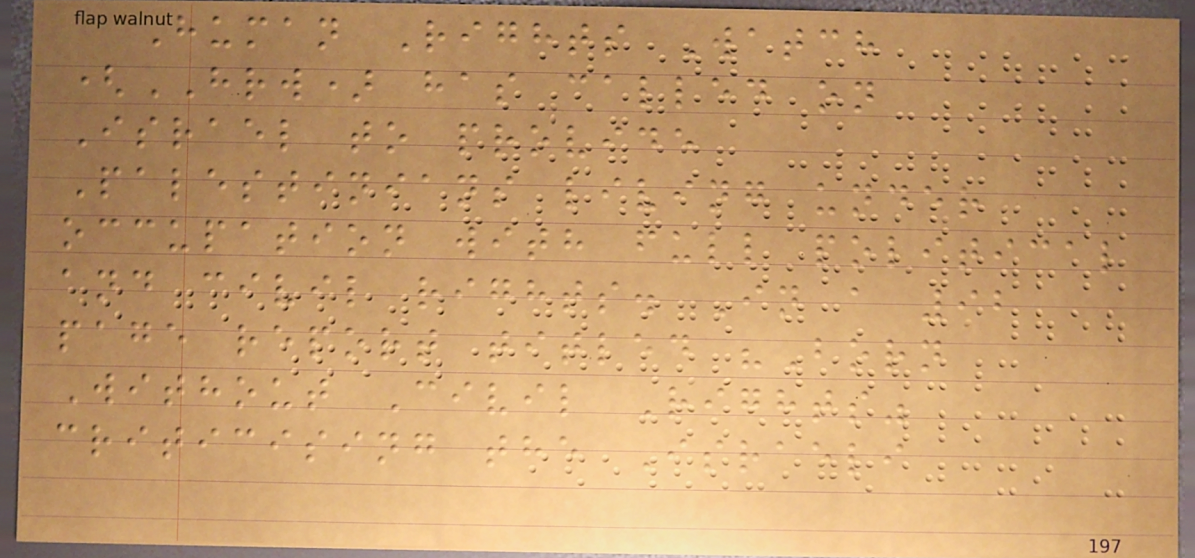Human Rights Watch
(HRW) has called on
Israel to provide
Palestinians living under
occupation with full political
and civil rights. In a 92
page report titled "Born
Without Civil Rights"
criticising the Israeli
